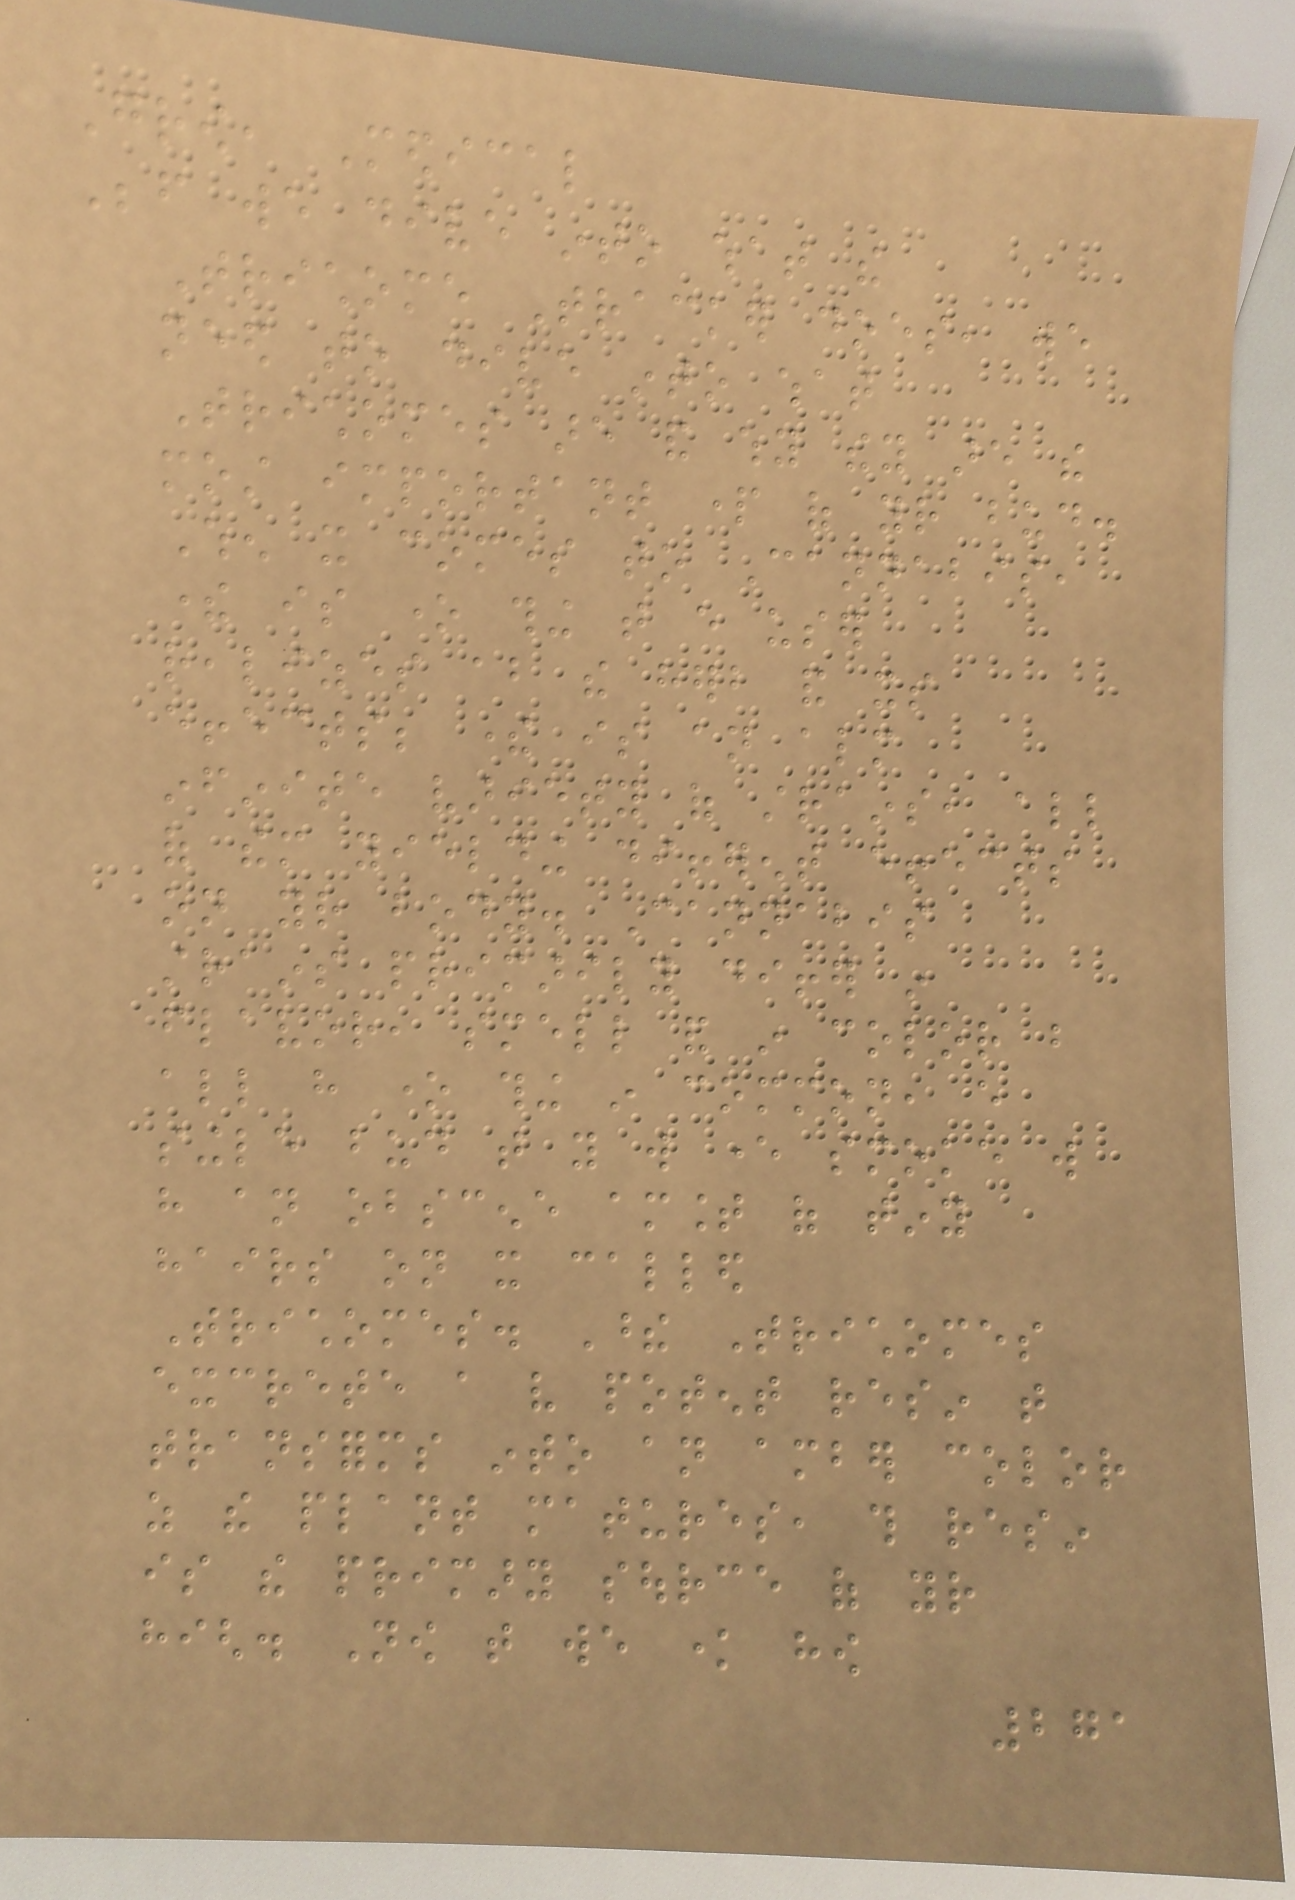Grow, Medical
Before we dive into what the
Trichome Tracker does, we
need to dive into what
Trichomes are and why they are the
most important part of your bud.
When it comes to Cannabis,
there is one thing that every user
realizes about the herb and its
effects; there is an almost
infinite variety of strains, all
of them yielding different effects
on your body. Cannabis
strains primarily differ in
flavor, smell and in color but
all have one thing in common, every
single bud that you will ever smoke will
have an obscene amount of tiny
hairs on it called
Trichomes. These Trichomes
excrete a very potent resin that
transforms into an amber color
as the plant matures, this resin
is the primary source of your
high. Now that we know how
271
